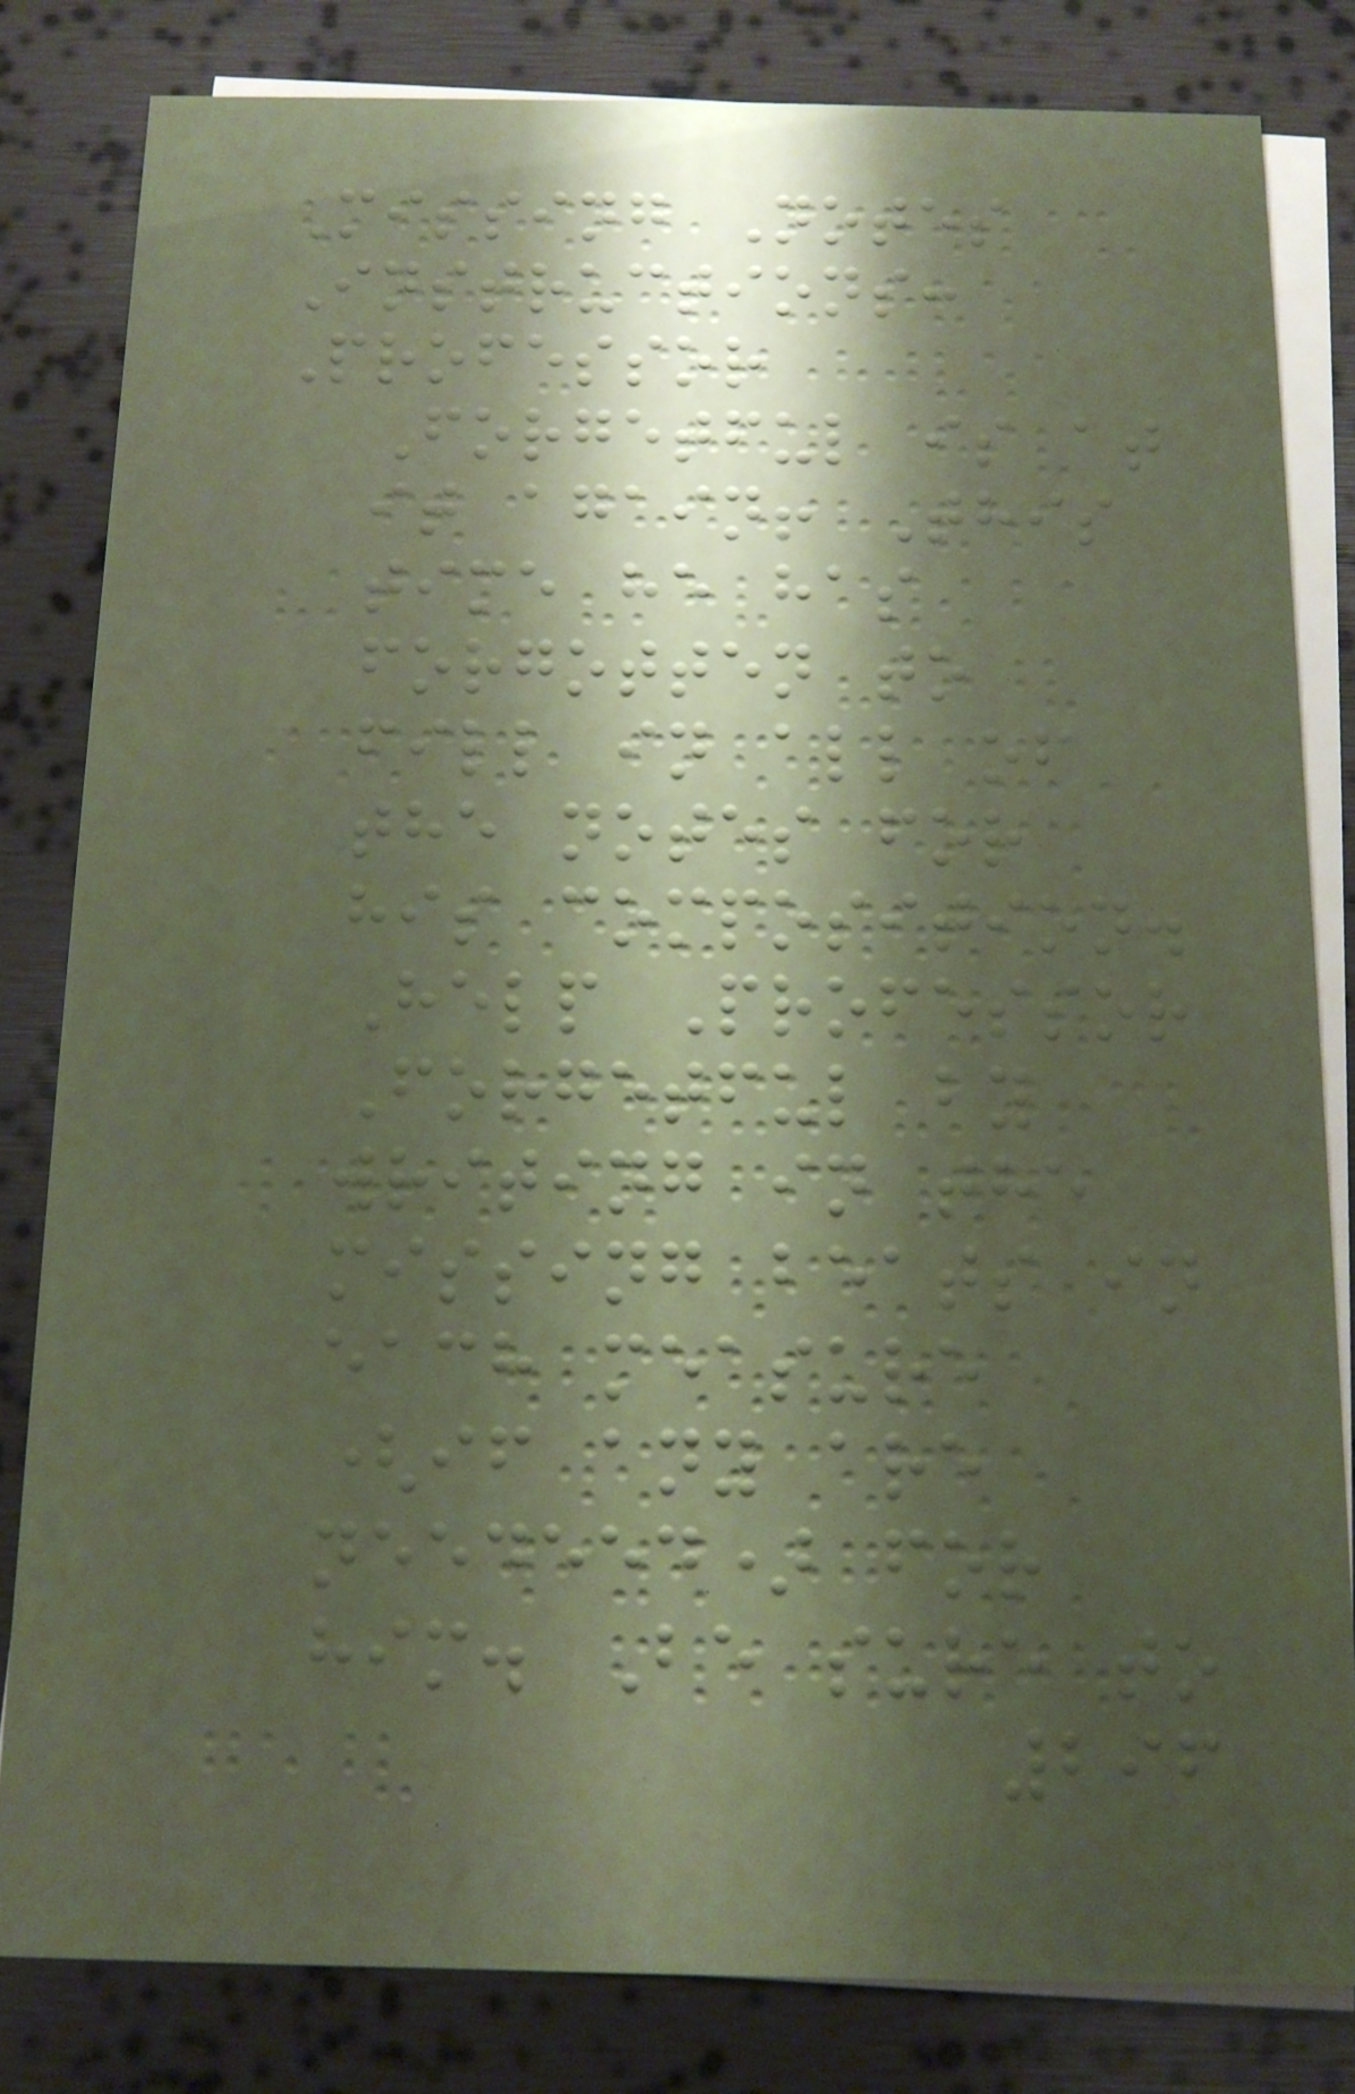Missing Notes
Instructions:
Professor
Forgetful is at
it again! This
time he has
forgotten to
fill in all of
the notes for
his composition.
Help Professor
Forgetful by
writing in the
missing beats in
each measure
(if any are
needeed) for
him. Be sure to
296
